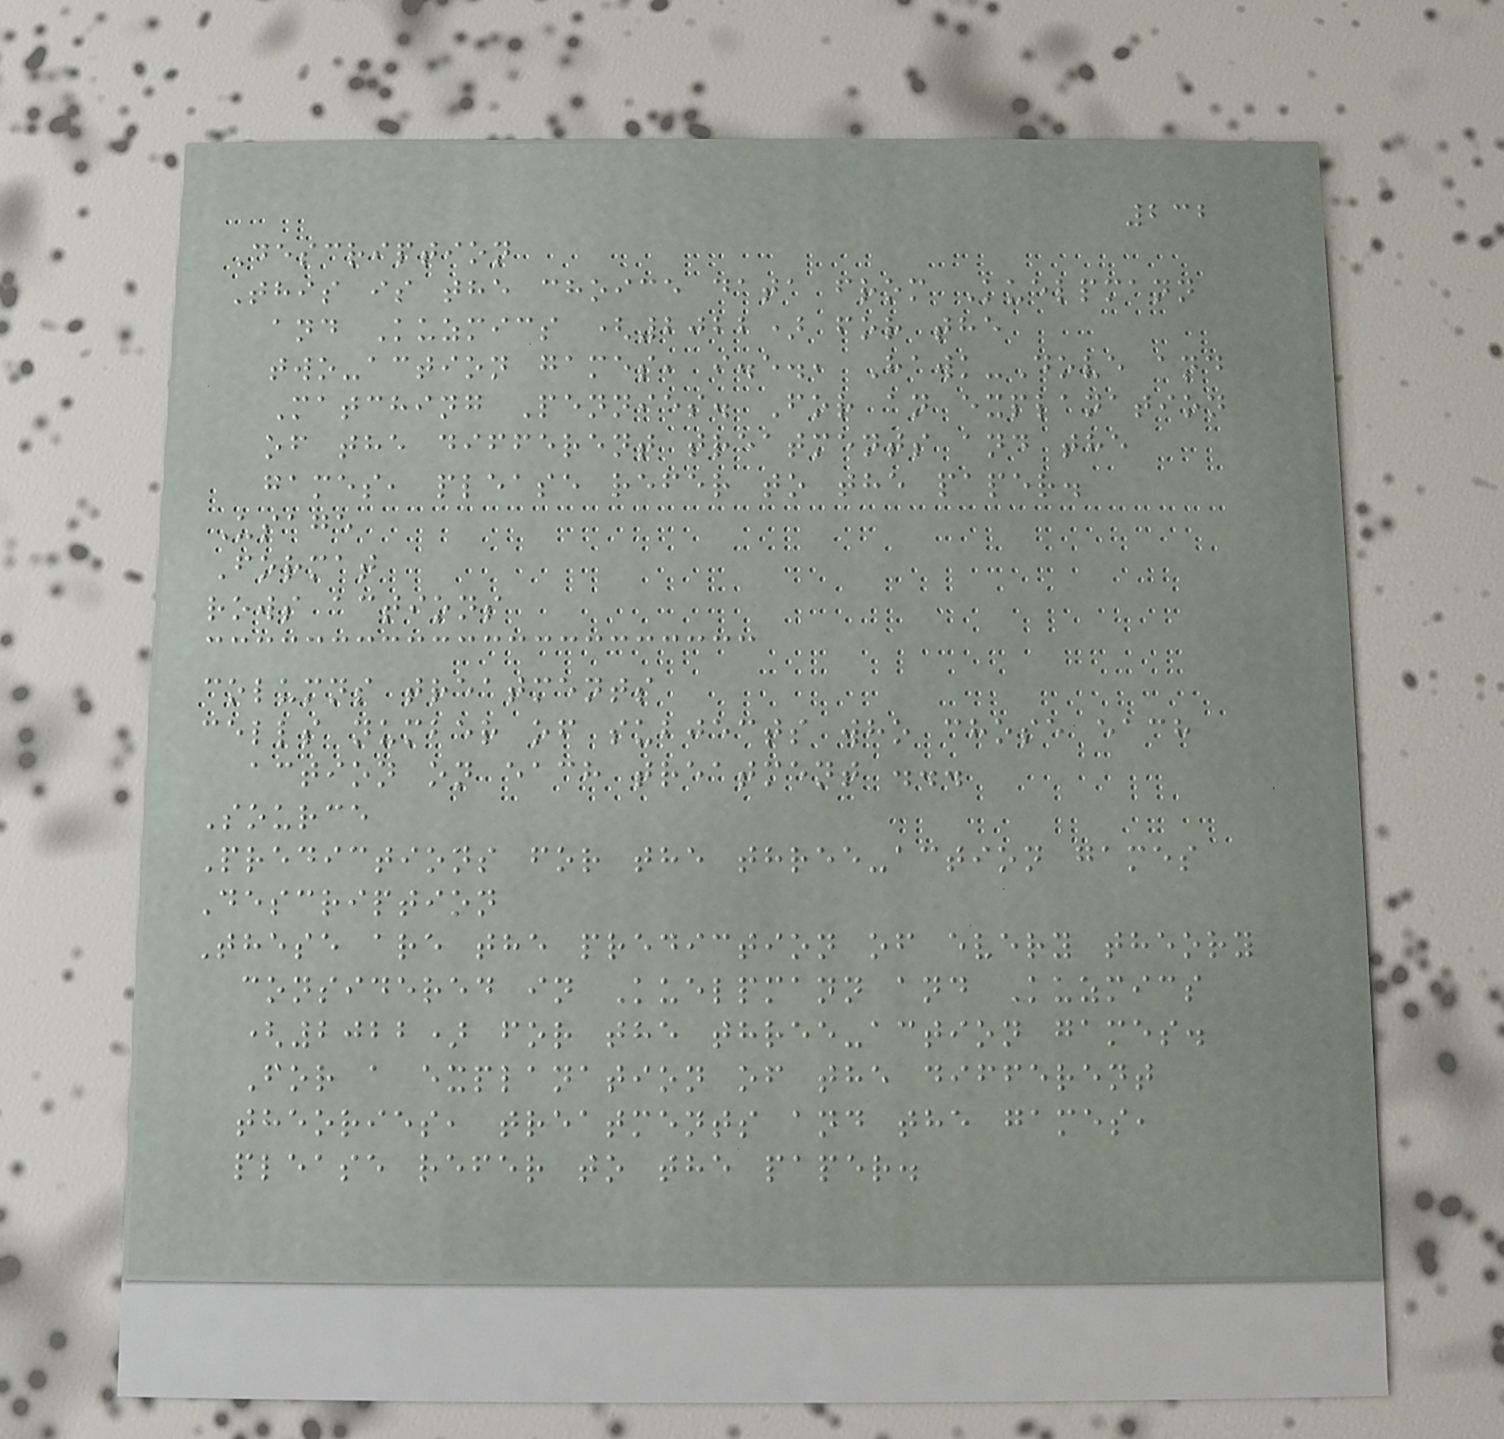232
Description
This is the choice data from Kuelpmann
and Kuzmics (2022) for the
two-action games, i.e., Hawk-Dove and
Matching Pennies. For an explanation
of the different treatments and the
games, please refer to the paper.
Usage
Format
rows actions
columns treatments
cells number of subjects who chose each
action on each treatment ...
Source
Predictions for the three-action games
Description
These are the prediction of every theory
considered in Kuelpmann and Kuzmics
(2022) for the three-action games.
For a explanation of the different
theories, treatments and the games,
please refer to the paper.
